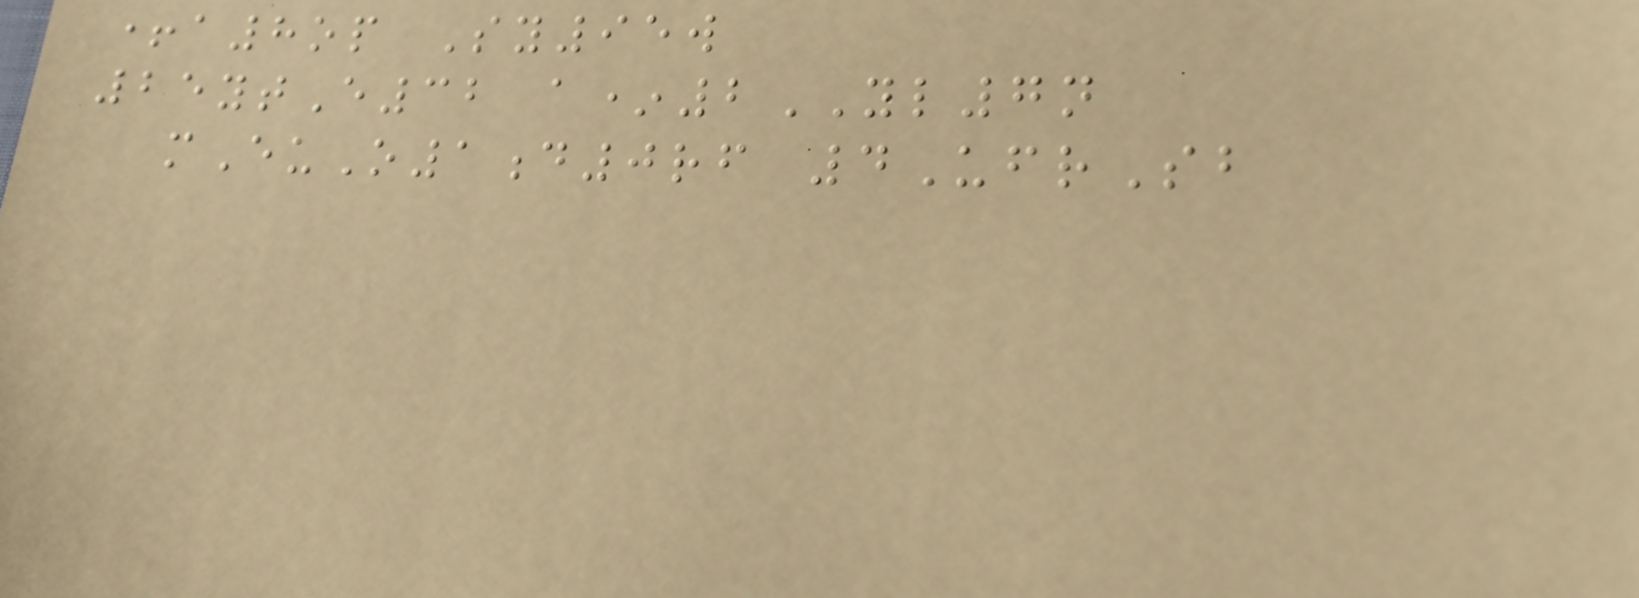+a8op Sy95w
25ytE32 a*2YL7n
mEuO1d0rf 4UfrSb
